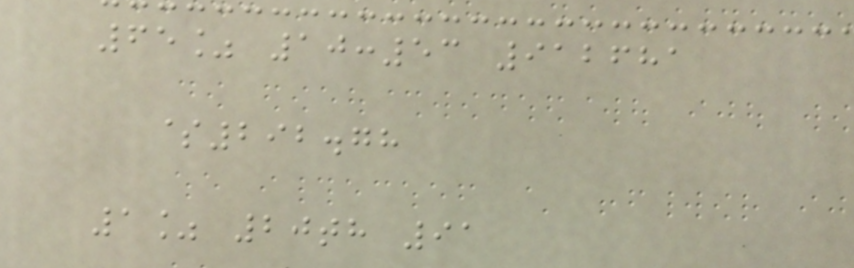65% 10:53 912681
$292.78
1% 20th 91
